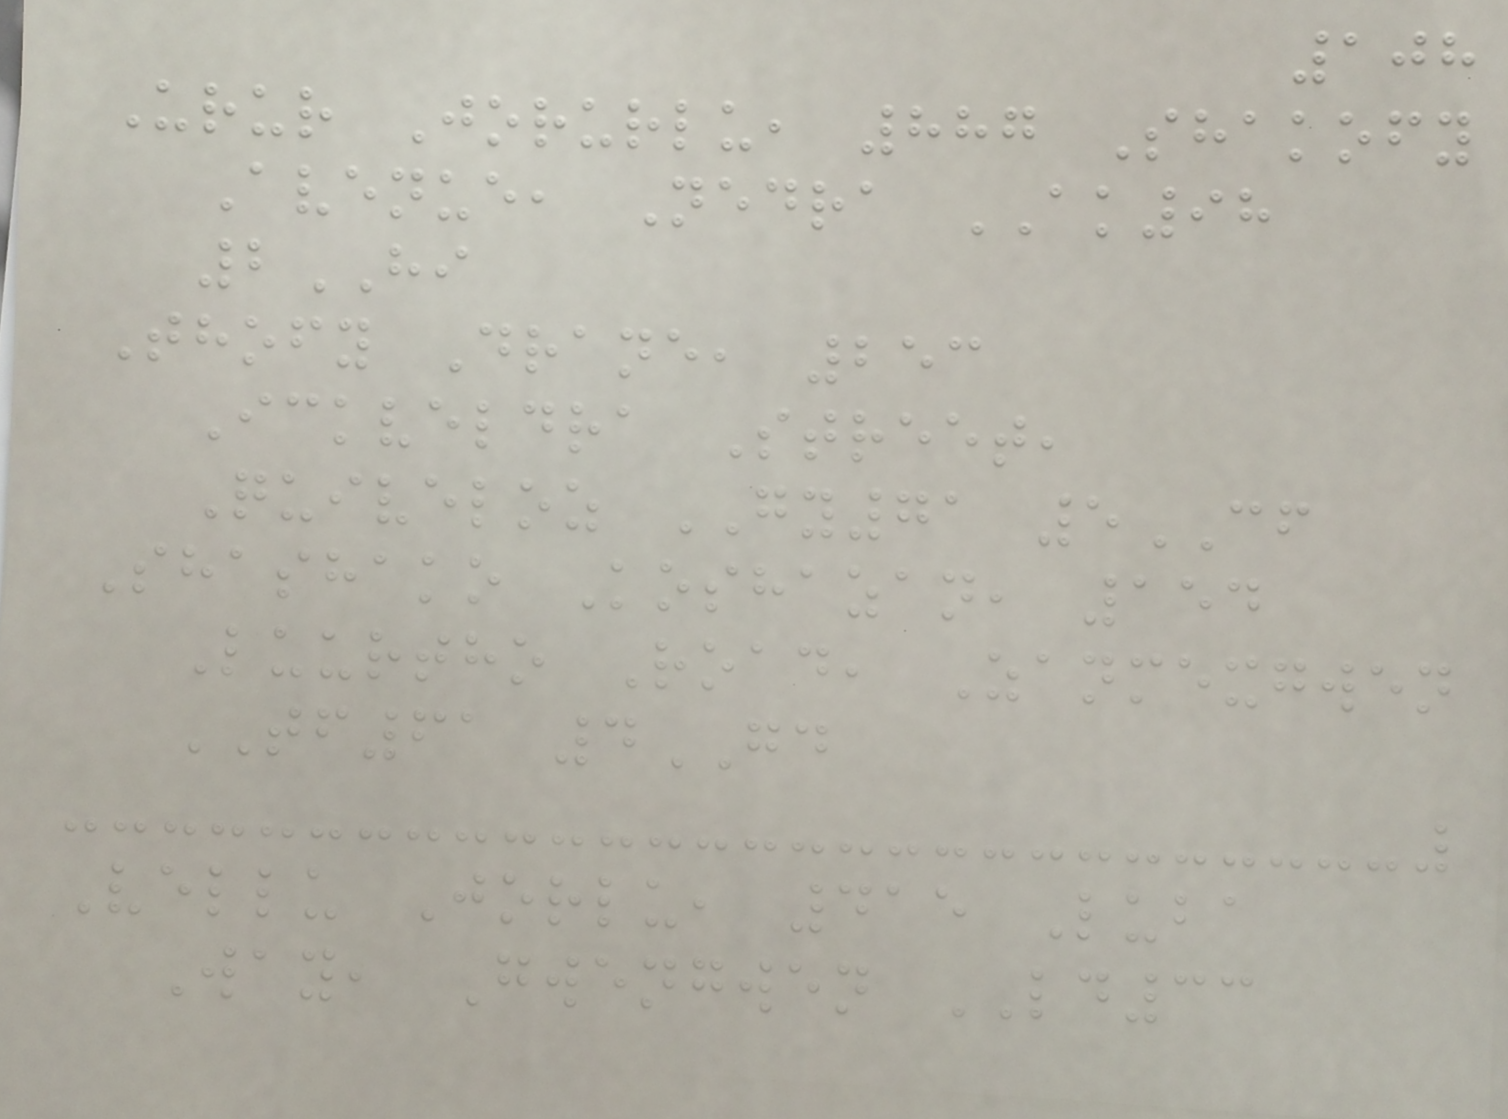108
Urur Jorurlu, 887 Shakofy
Avenue, Nedra AK98
2HI
Thofy Drane, 253
Ickveldra Street,
Quiveloz GY71 5CF
Shashako Koshazan, 154
Luurtho Road, Zanmexgwen
TF61 4GD
Vellu Jorlu, 415 Luba
Way, Gwengwen LD33
